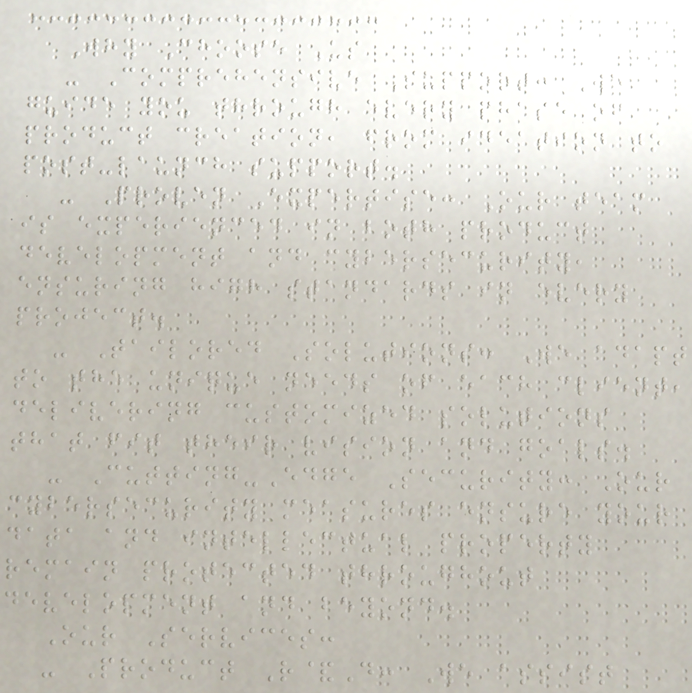Why Choose Us
- Comprehensive Support: We
guide you through every phase of
product creation, from ideation to
post-launch support.
- Proven Expertise: Our team
is experienced in both product
development and cybersecurity,
ensuring high standards in every
project.
- Tailored Solutions: We adapt
to the unique needs of each client,
delivering customized solutions
that fit their vision and goals.
- Cutting-Edge Security: Our
cybersecurity measures ensure your
data and intellectual property
remain protected throughout
development and beyond.
Our Services:
- Product R&D: We assist
